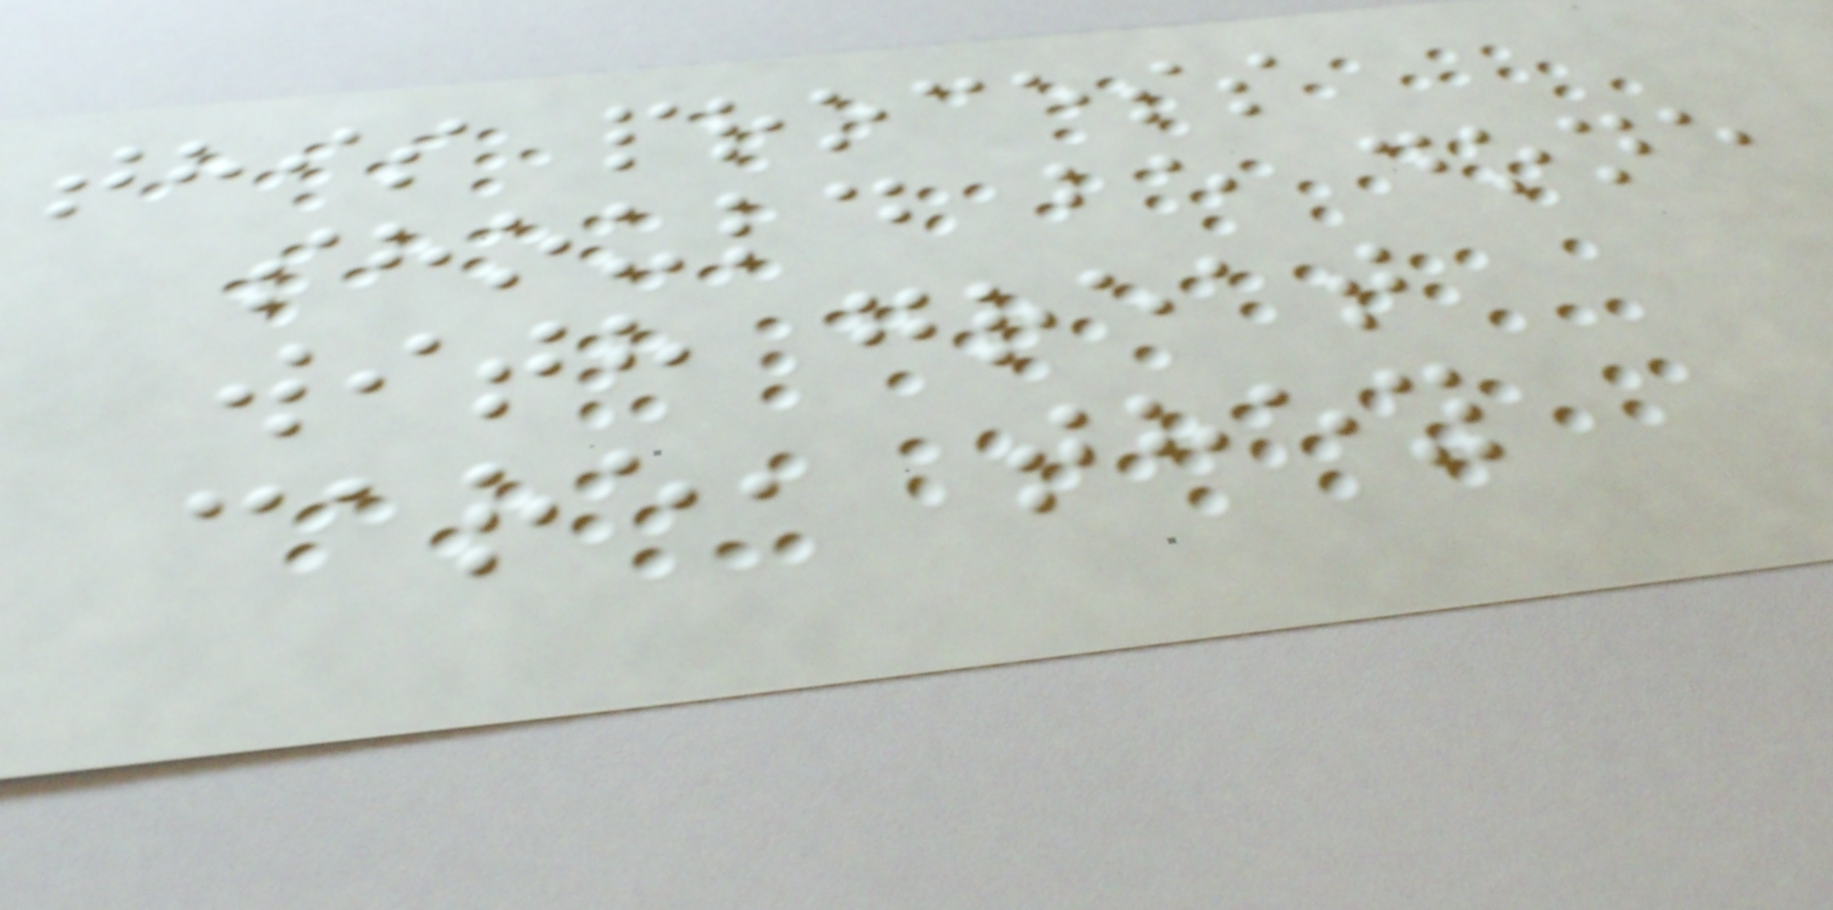this process
should be done
with great
care, they
